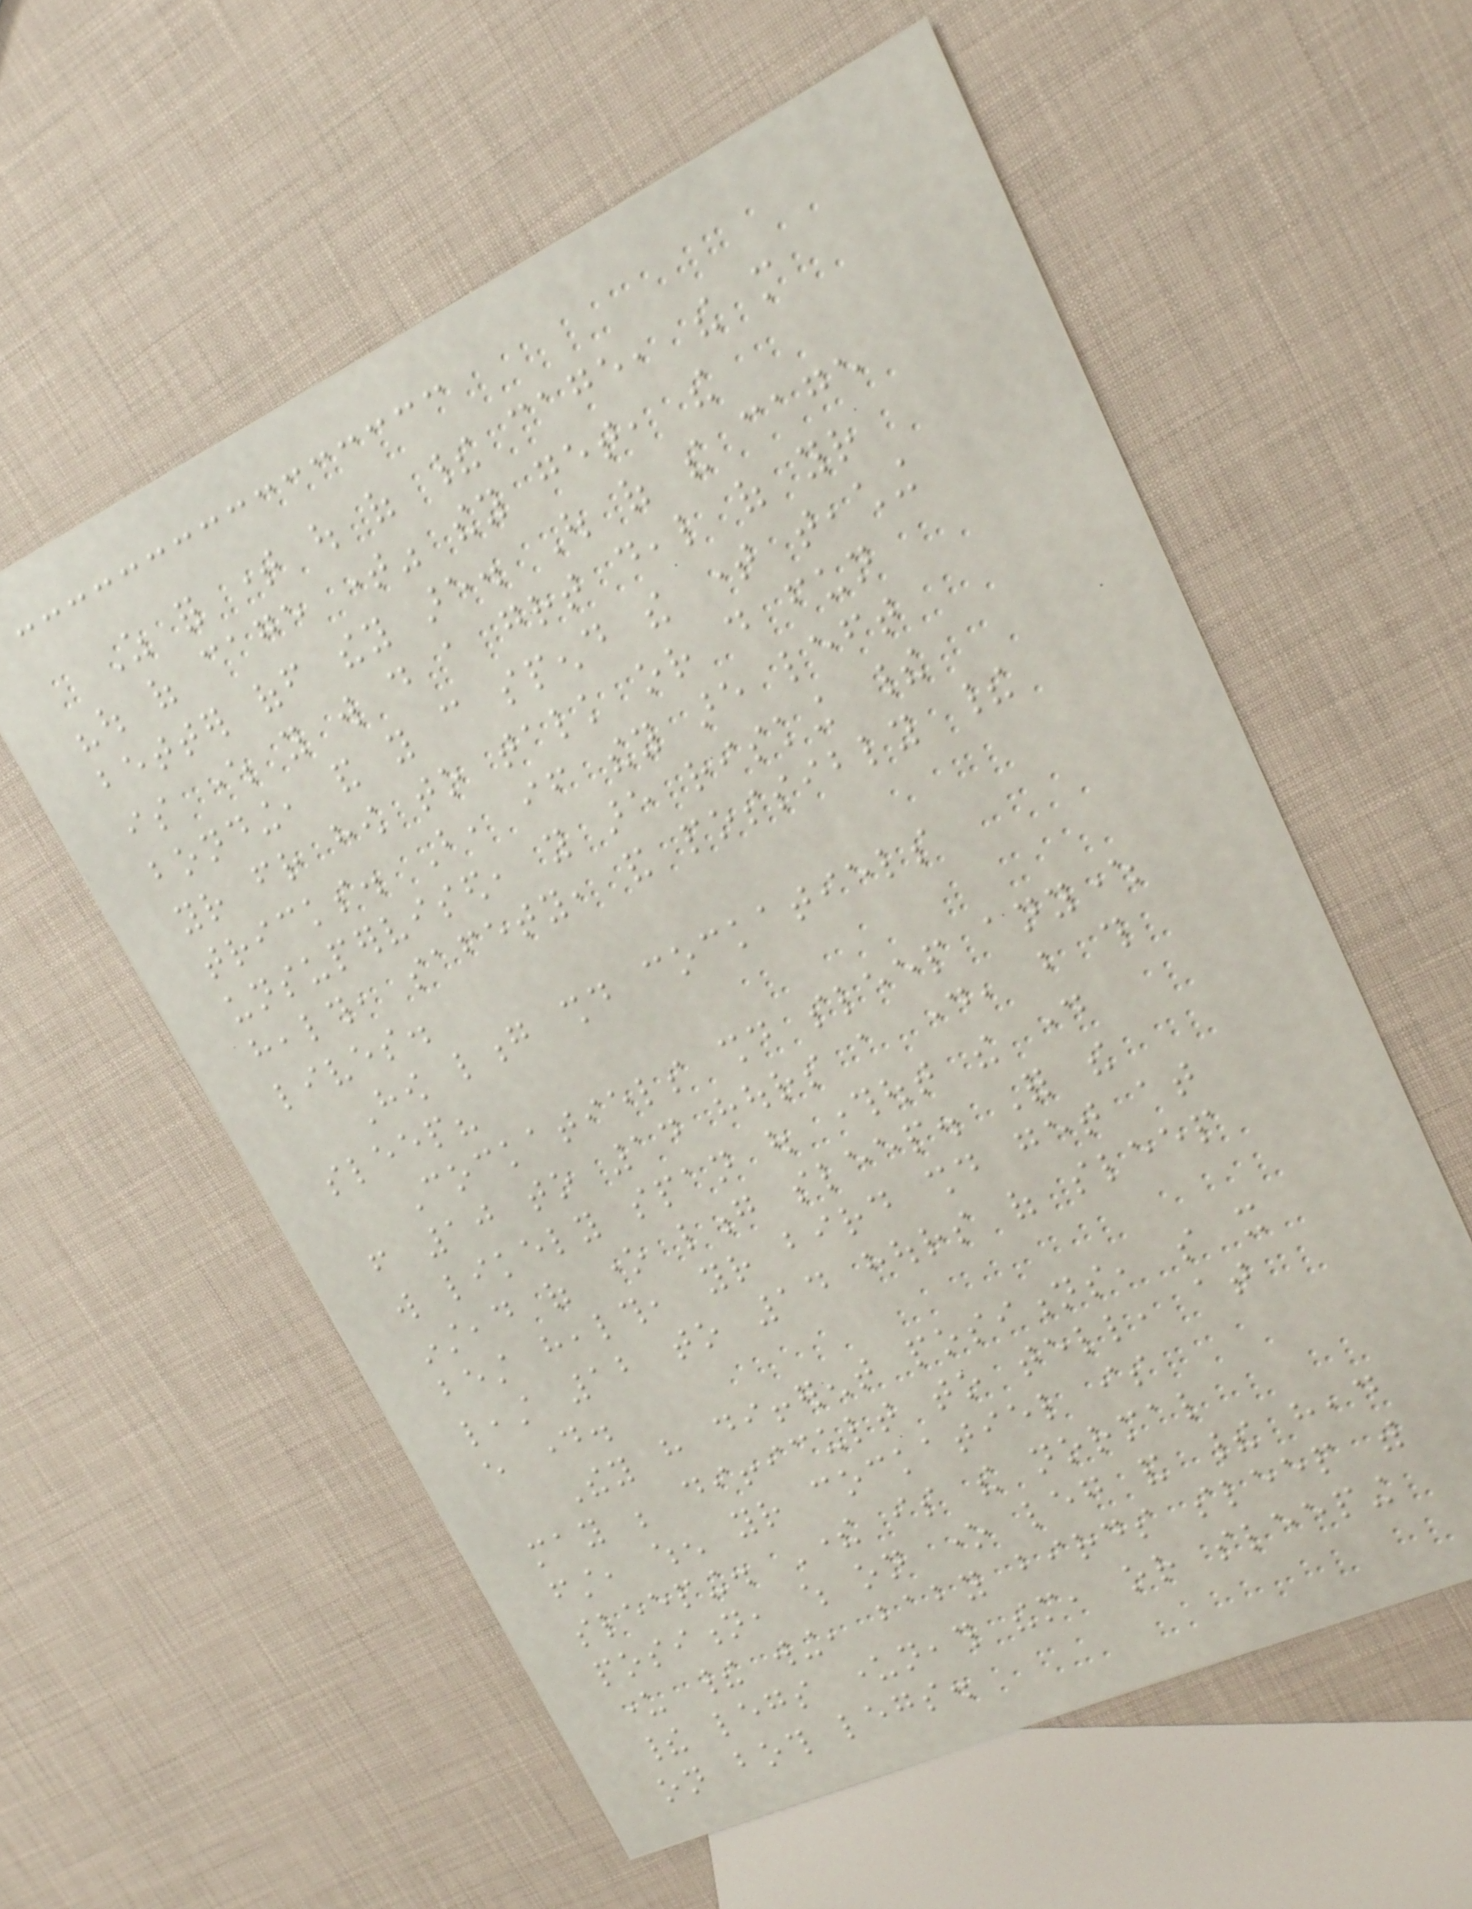As for time out of their cage, the more
"out of cage time" they get, the
better off they are. Out of the cage
is where you will do a great deal of your
bonding, and you can spend the time teaching
your friend how to talk or do fun
tricks. But, if they are left
unsupervised, you are risking their
health, safety, and possibly their
lives.
How long should cockatiels
sleep?
Cockatiels should sleep anywhere
from 10 to 14 hours a day, but this
will likely span out throughout the day
instead of one long sleep. For the
best health, your bird should get at
least 12 to 14 hours of sleep
every day.
They have different positions, so it
may be difficult to tell, at
first, when your cockatiel is
sleeping. There is the normal
position, which on one leg and their head
under their wing, baby birds sleep with
their legs underneath them, or sleeping
on both legs.
